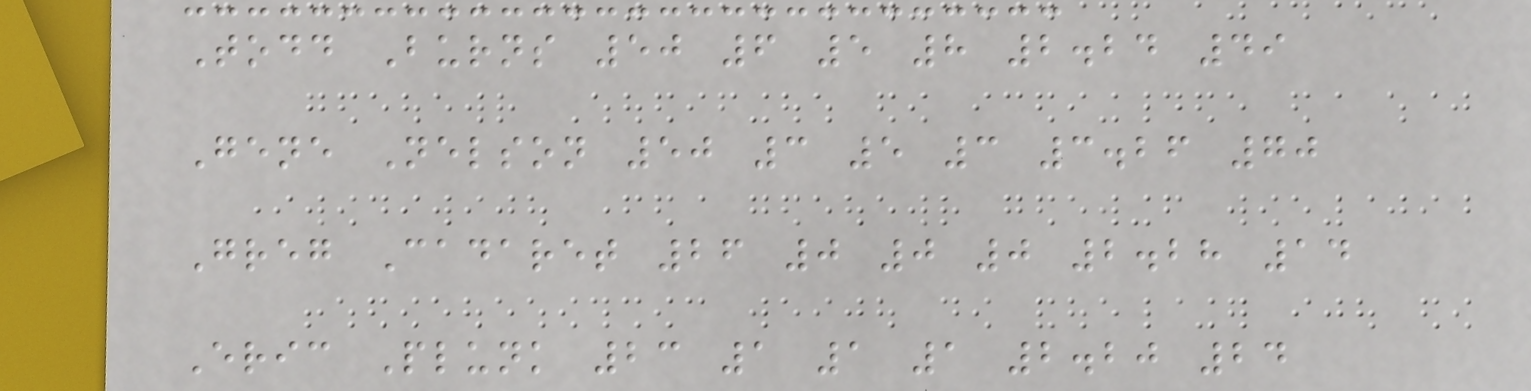Todd Burns 50 6 5 8 2.24 49
Gene Nelson 50 3 5 3 3.26 70
Greg Cadaret 26 0 0 0 2.28 14
Eric Plunk 23 1 1 1 2.20 24
